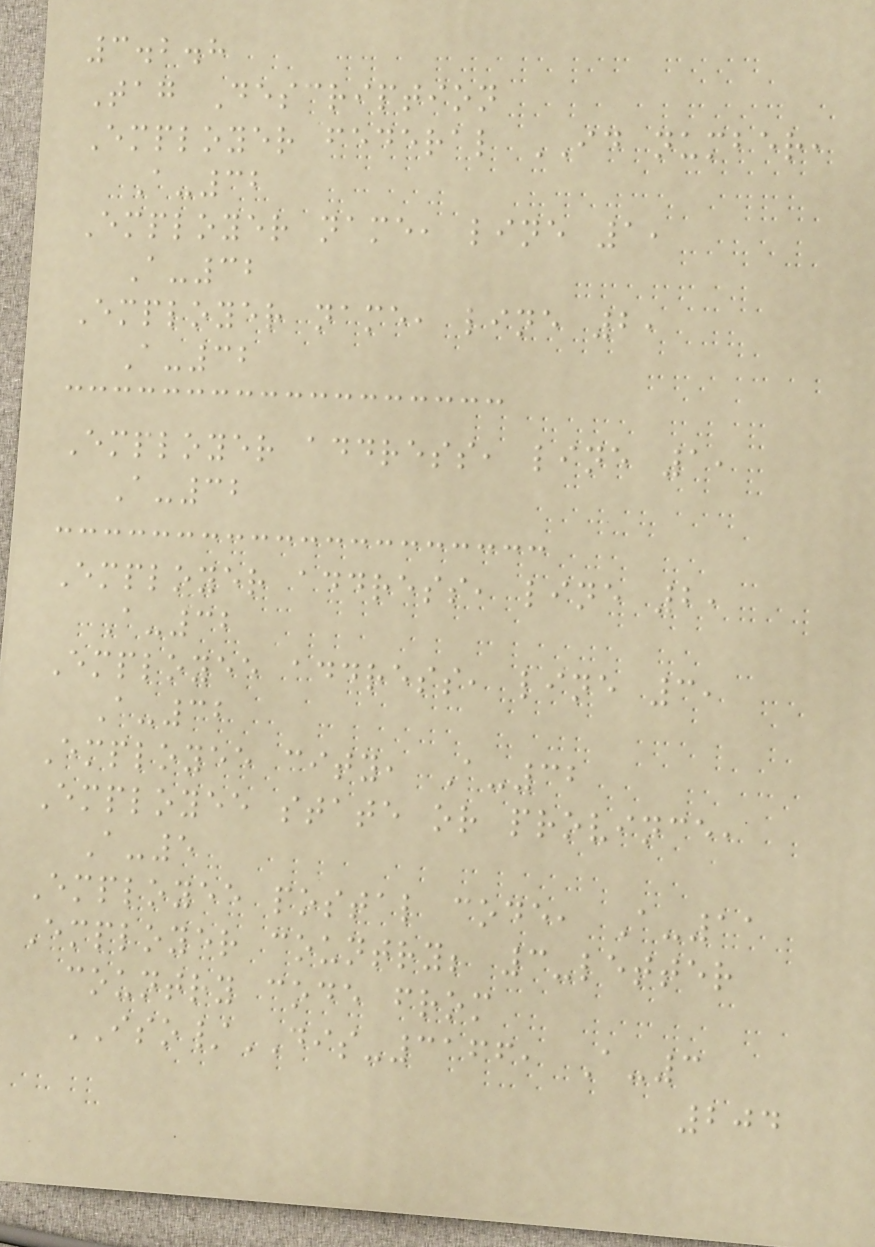3.2.8
Tag Description
Employer federal ID number,
A-32
Employer name, line 1,
A-32
Employer name, line 2,
A-32
Employer address, line 1,
A-32
Employer address, line 2,
A-32
Employee address, line 3,
A-32
Employee city, A-32
Employee state or province,
A-5
Employee postal code, A-11
Employer country; 3-letter
country code from
ISO/DIS-3166, A-3
204
